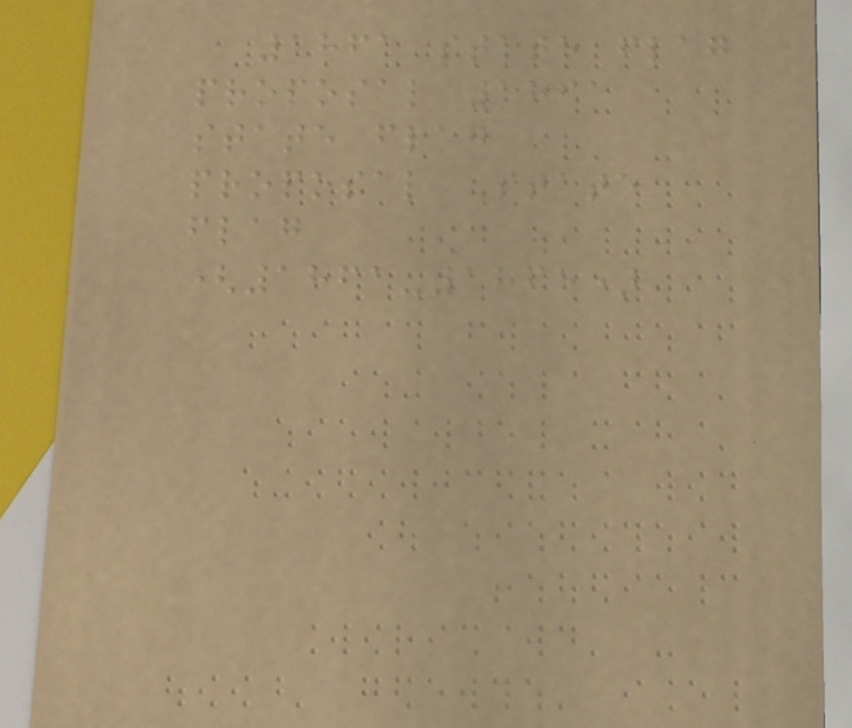1861 state flag
proposal 1861
state flag
proposal State
flag
(1861-1865)
